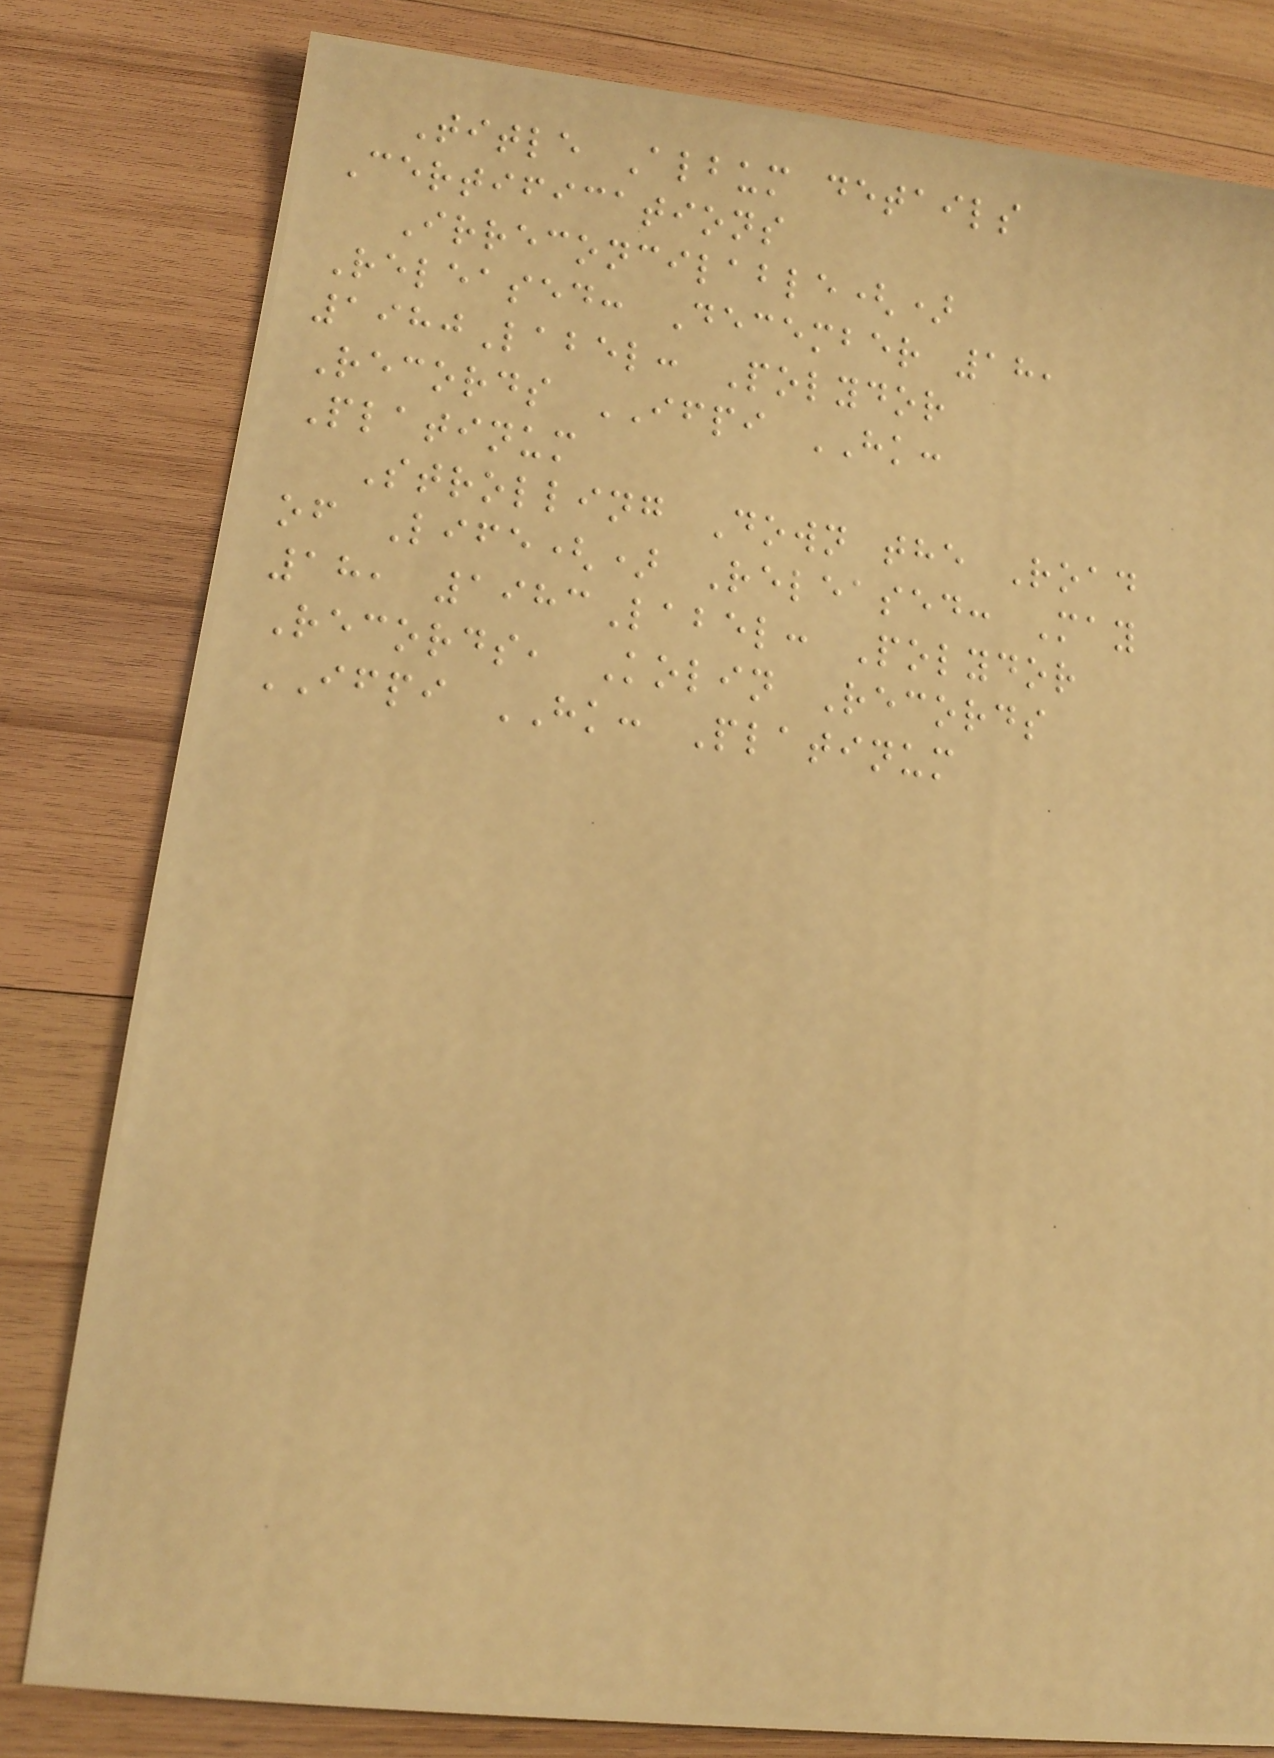Title Album details
Certifications
Irreconcilable()
Released: December 18,
1980Label: Polydor
Records IFPI HK:
Platinum
Strolling Down the Road
of Life() Released: May
18, 1983Label: Polydor
Records, Kolin Records
IFPI HK: Platinum
